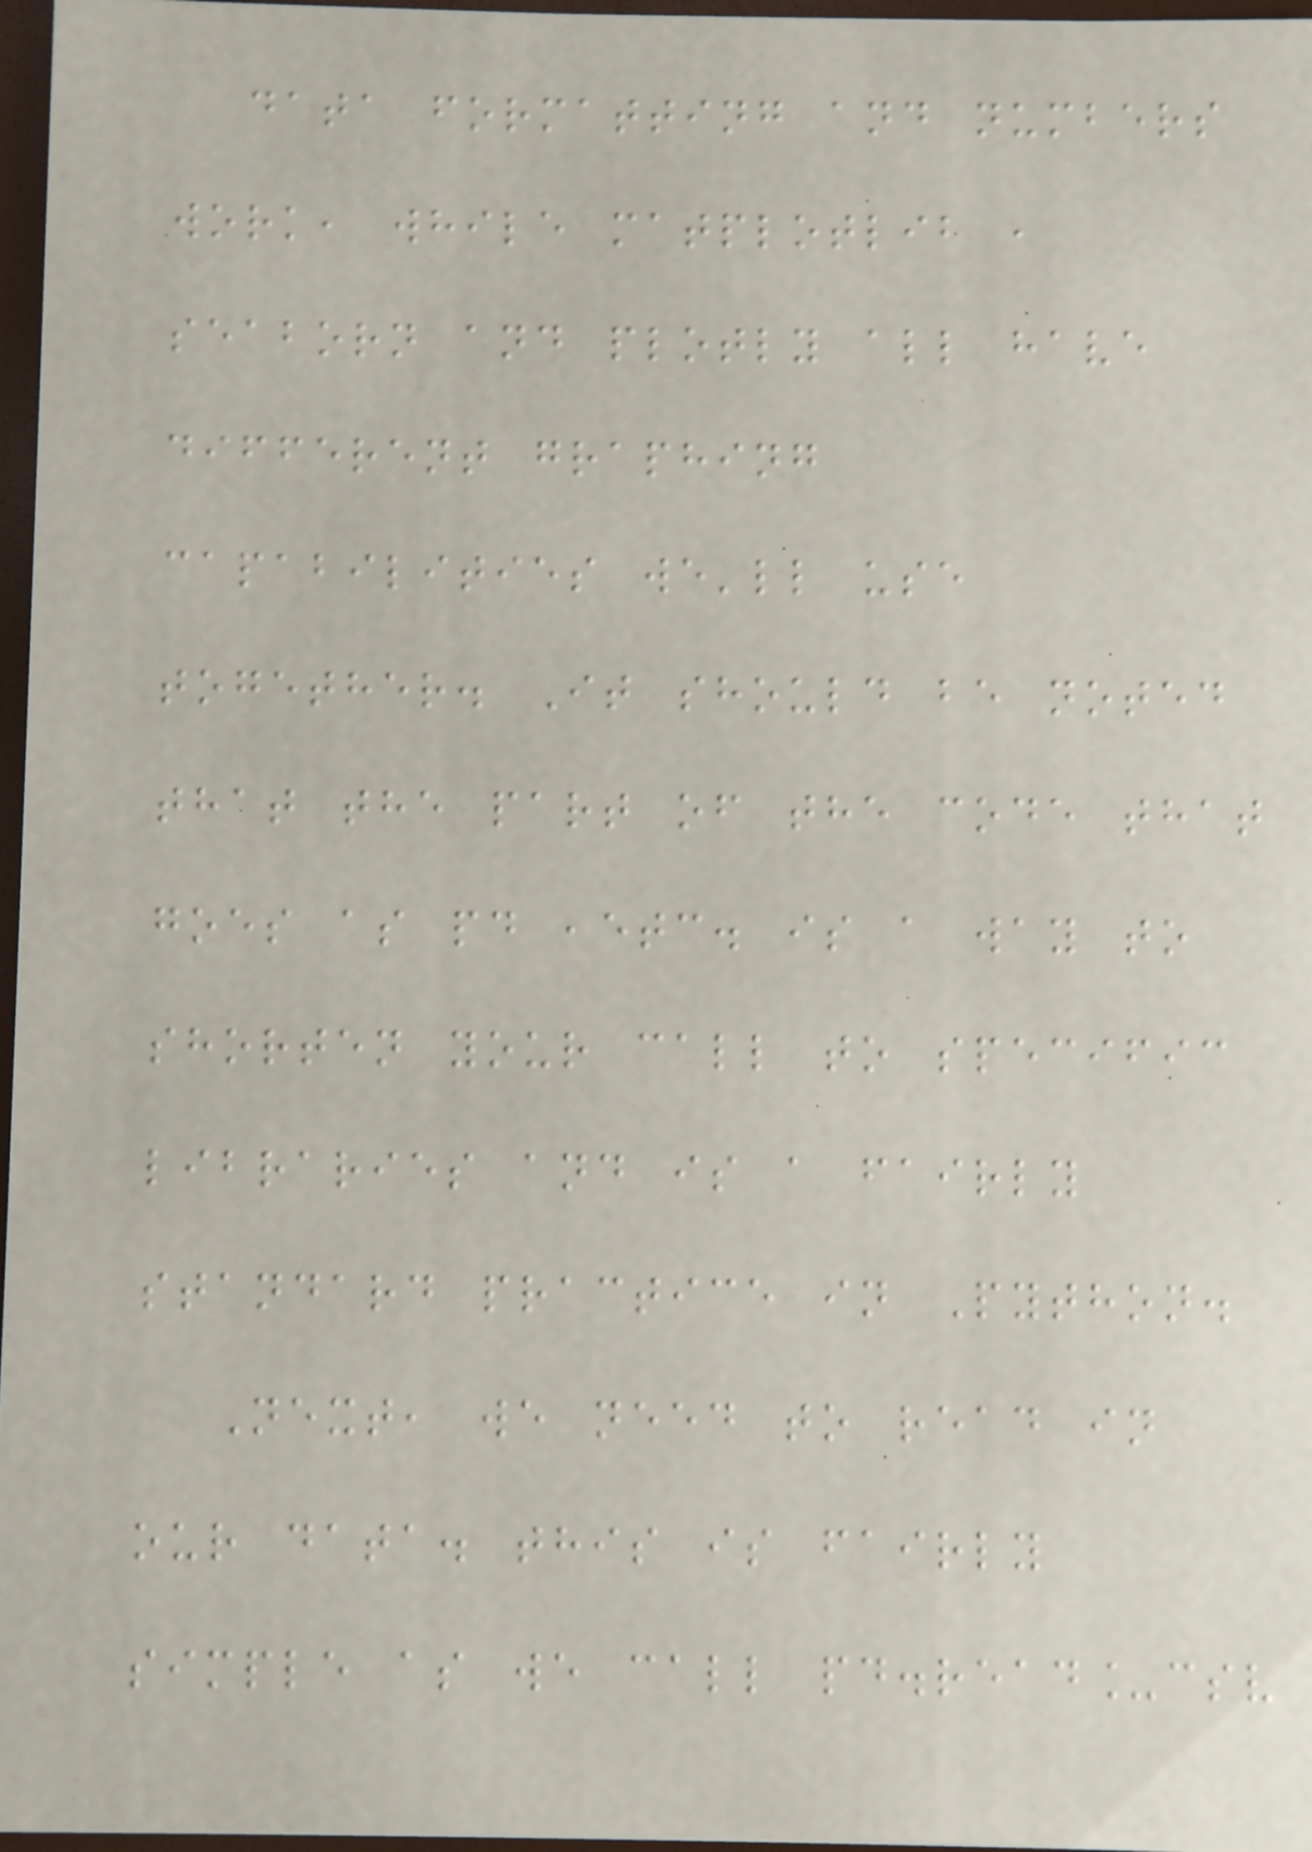data formatting and numbers
work, while matplotlib ,
seaborn and plotly all have
different graphing
capabilities we'll use
together. It should be noted
that the part of the code that
goes as pd ,etc. is a way to
shorten your call to specific
libraries and is a fairly
standard practice in Python.
Next, we need to read in
our data. this is fairly
simple as we call pd.read_csv
